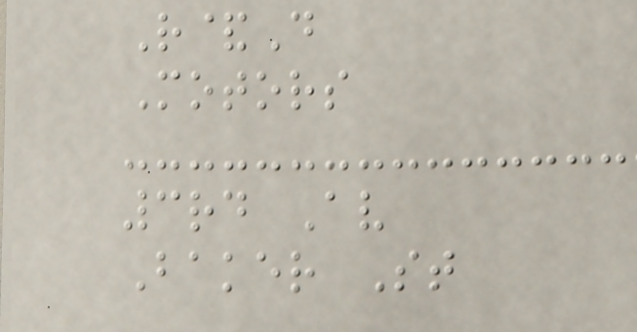R&D
Motors
3rd Av
Baker St
